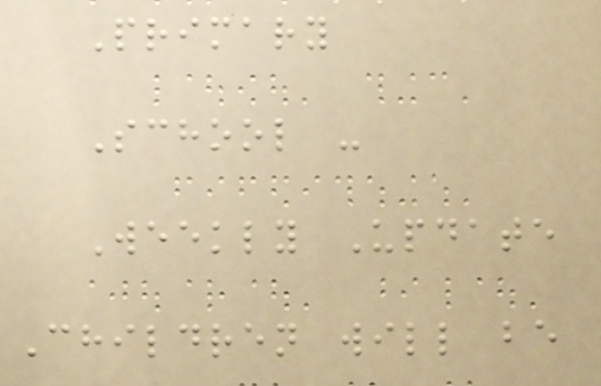Primary
School -
Weekly Update
Children will be
